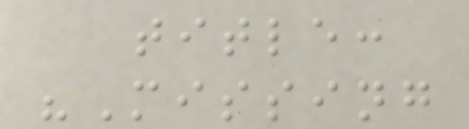title:
"Missing
